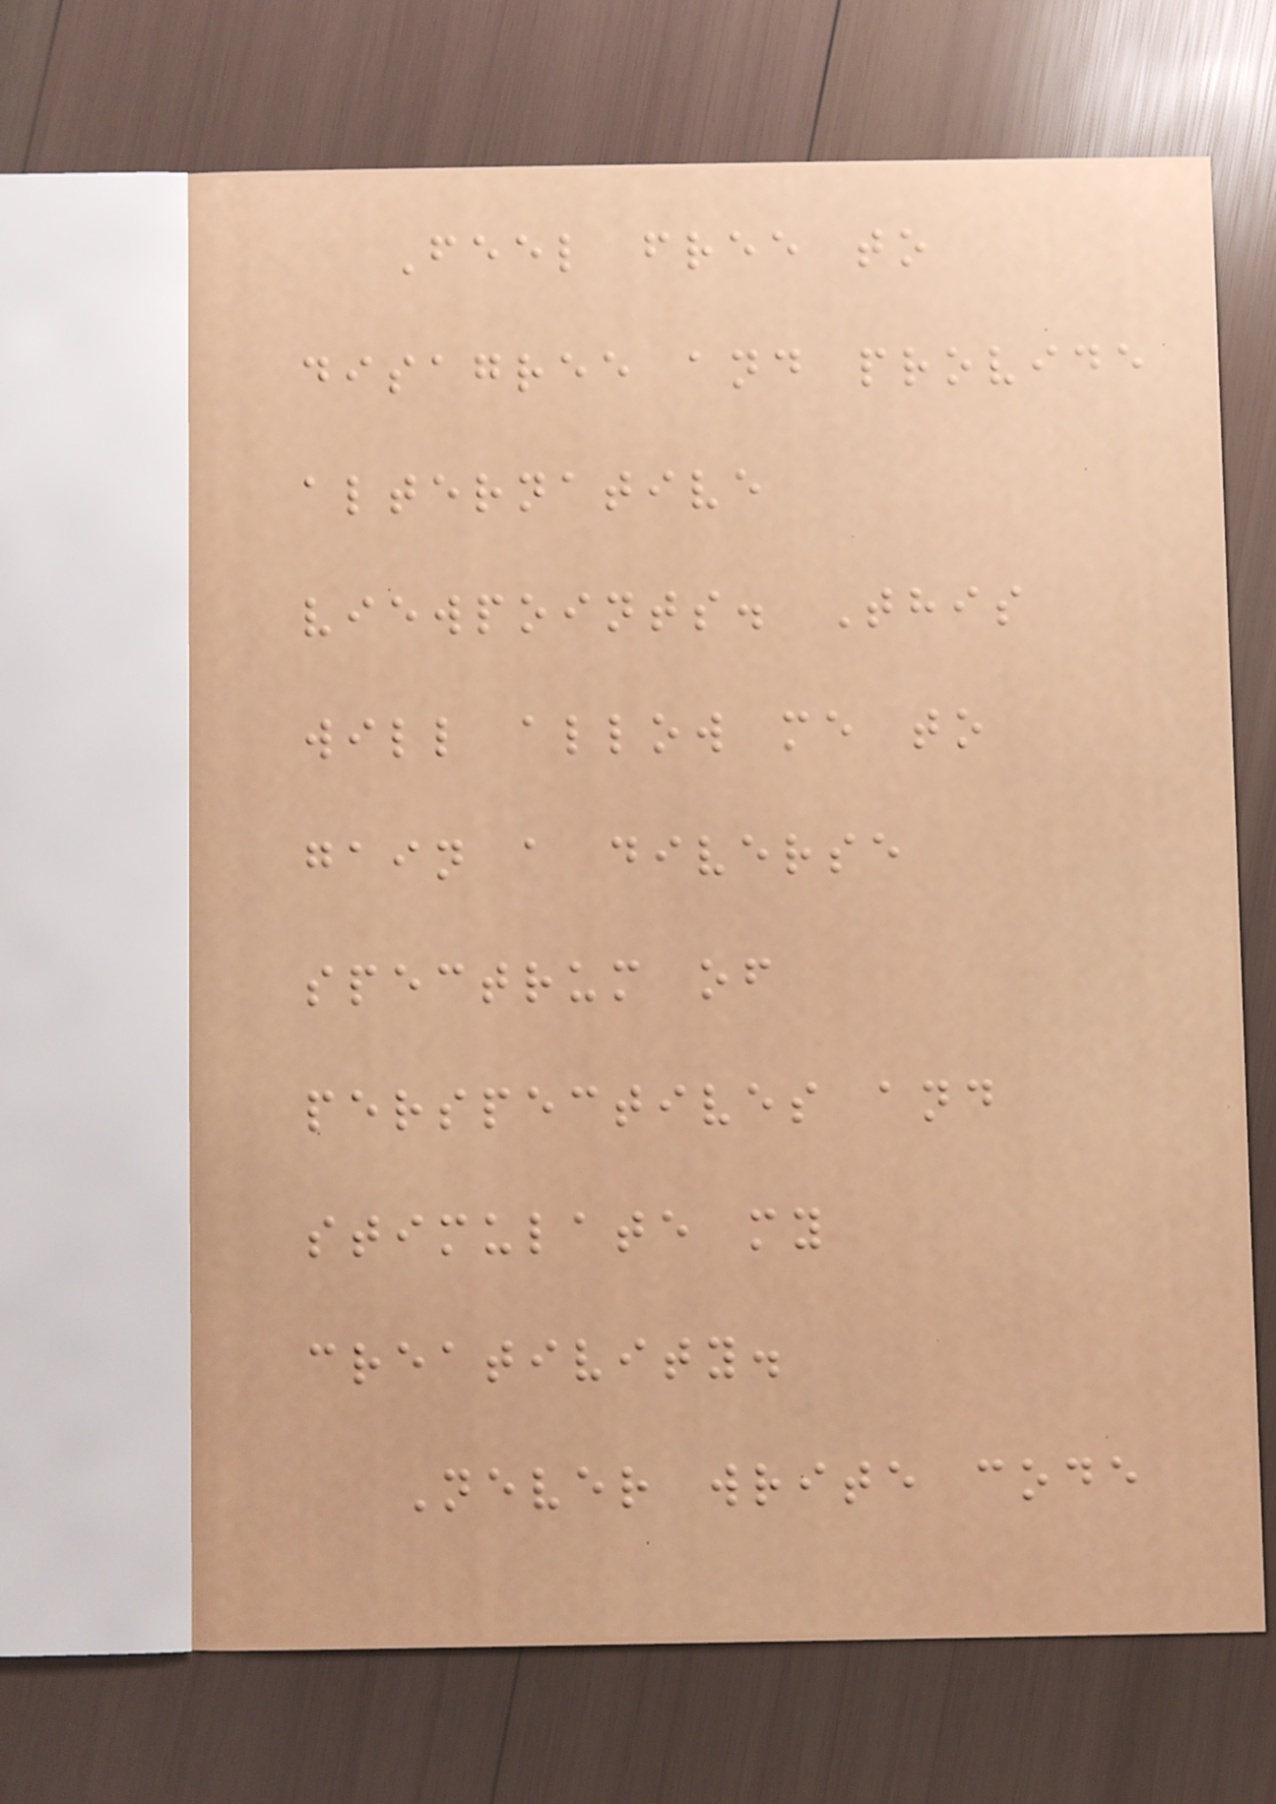Feel free to
disagree and provide
alternative
viewpoints. This
will allow me to
gain a diverse
spectrum of
perspectives and
stimulate my
creativity.
Never write code
